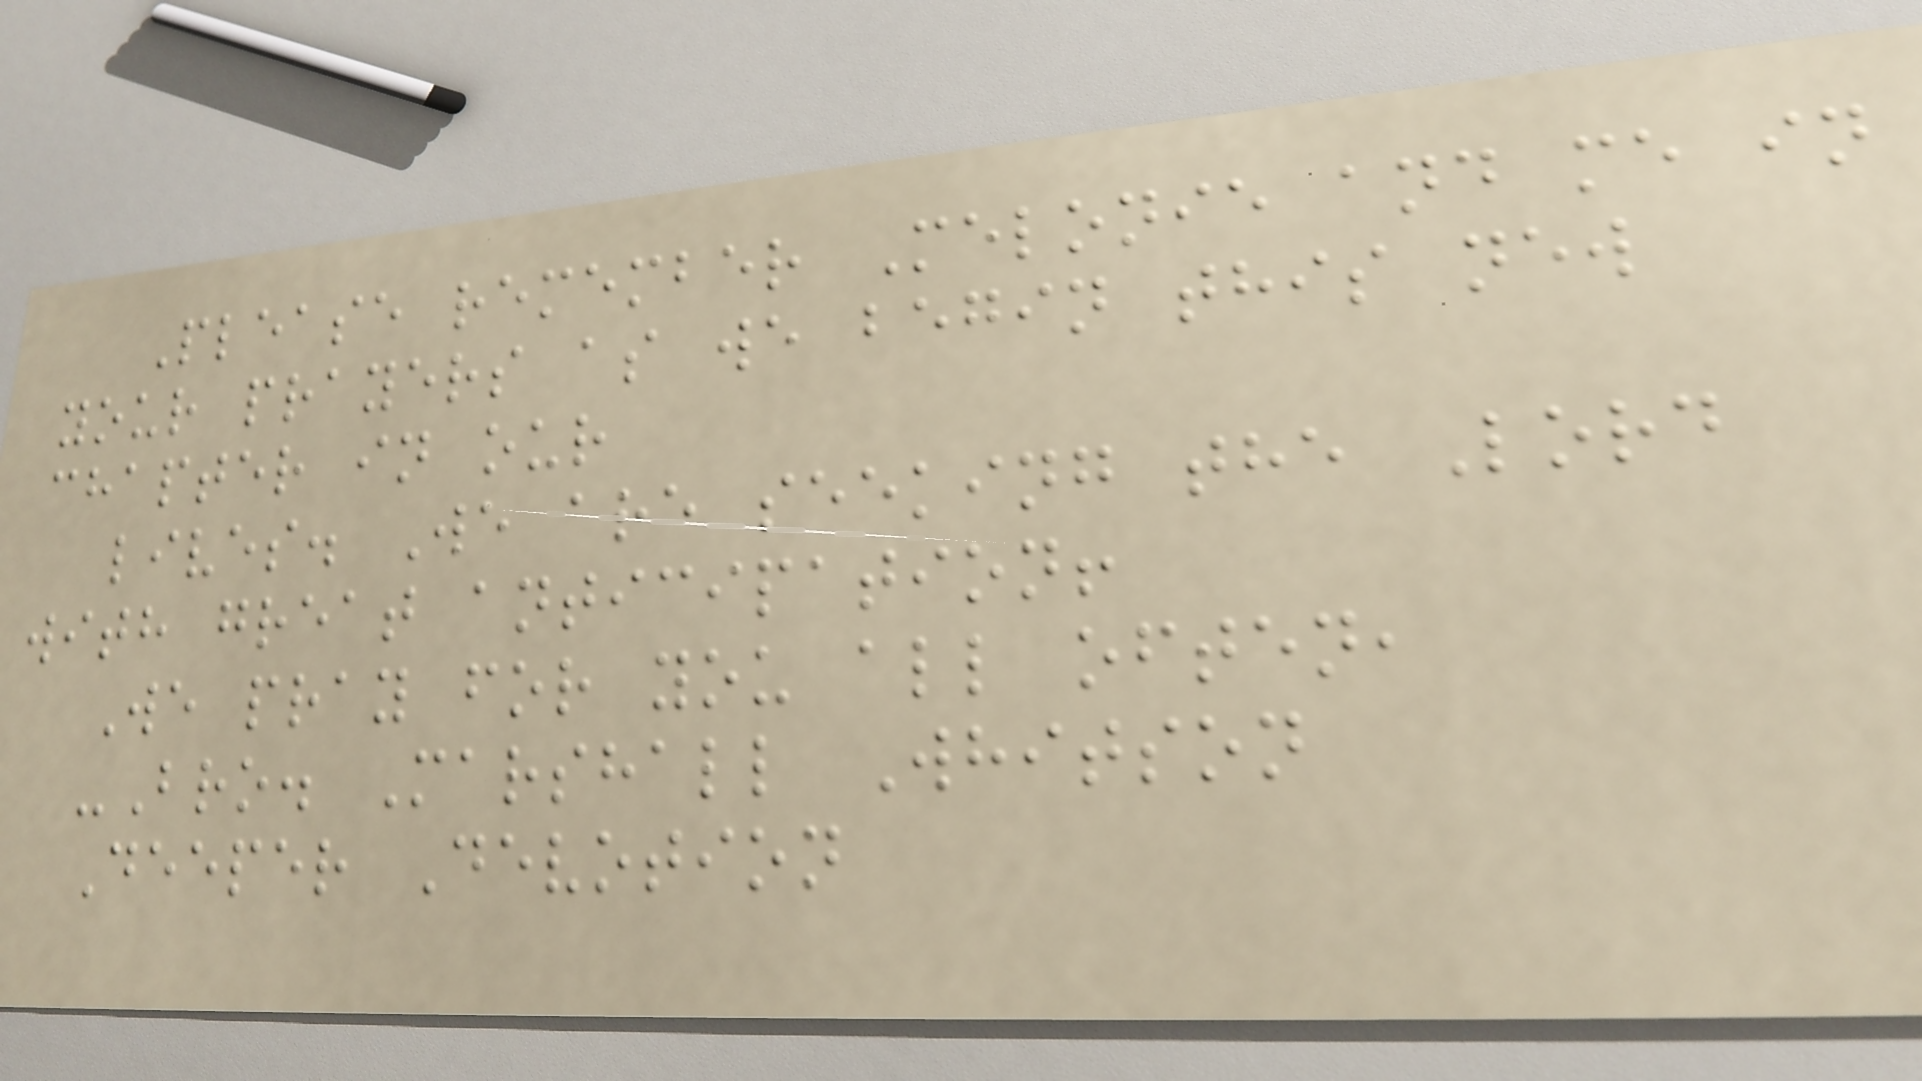Please remember Melonie and me in
your prayers as we begin this new
chapter in our
lives. We are seeking the Lord
with great anticipation!
We pray for you all often,
-Bro. Marshall Whitson
Deeper Devotion
